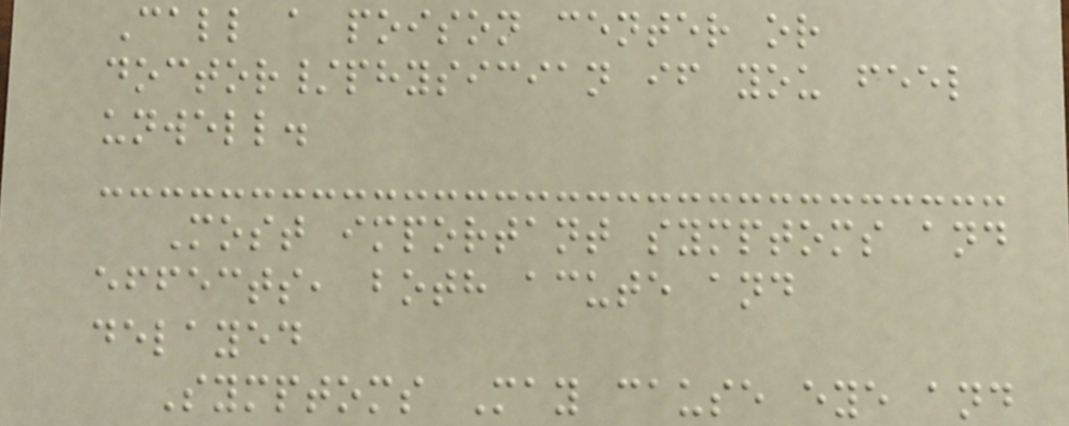Call a poison center or
doctor/physician if you feel
unwell.
Most important symptoms and
effects, both acute and
delayed
Symptoms May cause eye and
